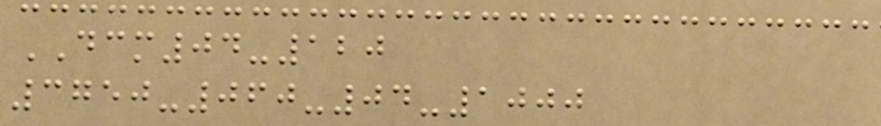DCM04-120
3750-060-04-1000
